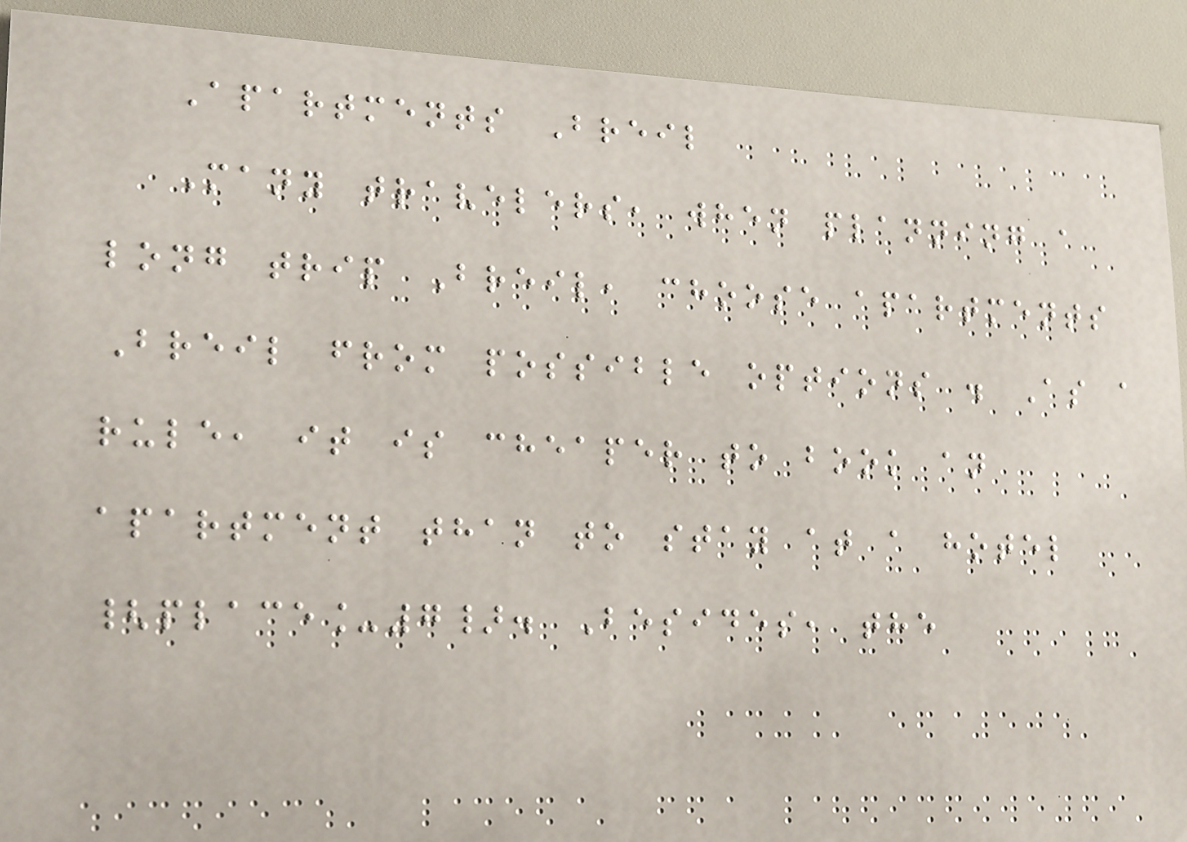Apartments Breil
Many travelers, when planning a
long trip Breil, choose apartments
Breil from possible options . As a
rule, it is cheaper to book an
apartment than to stay at a hotel
{place_7}. Besides, the
